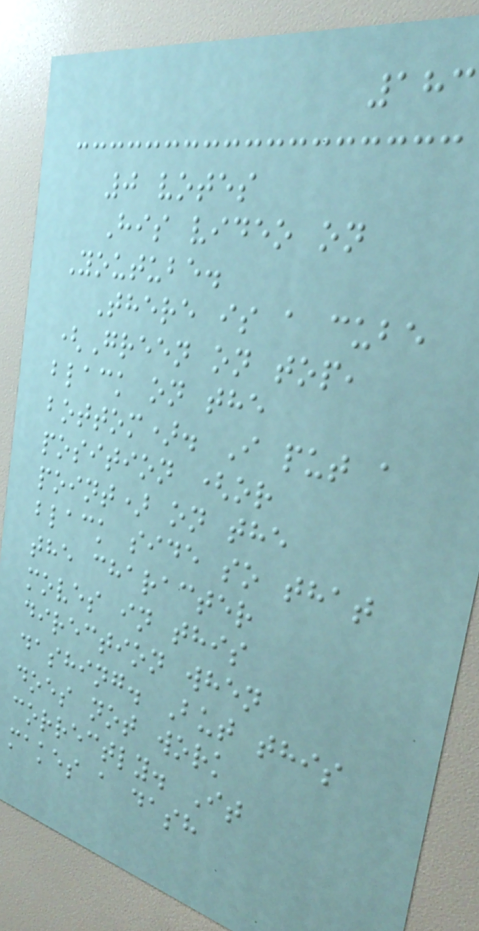183
0 votes
His video on
Youtube.
There is a cube
(Green on top,
black on the
bottom). I put a
position (or
point) on the
black side so that
the character
moves in this
direction when
dashing. But this
does not work
correctly. It
makes a dash
